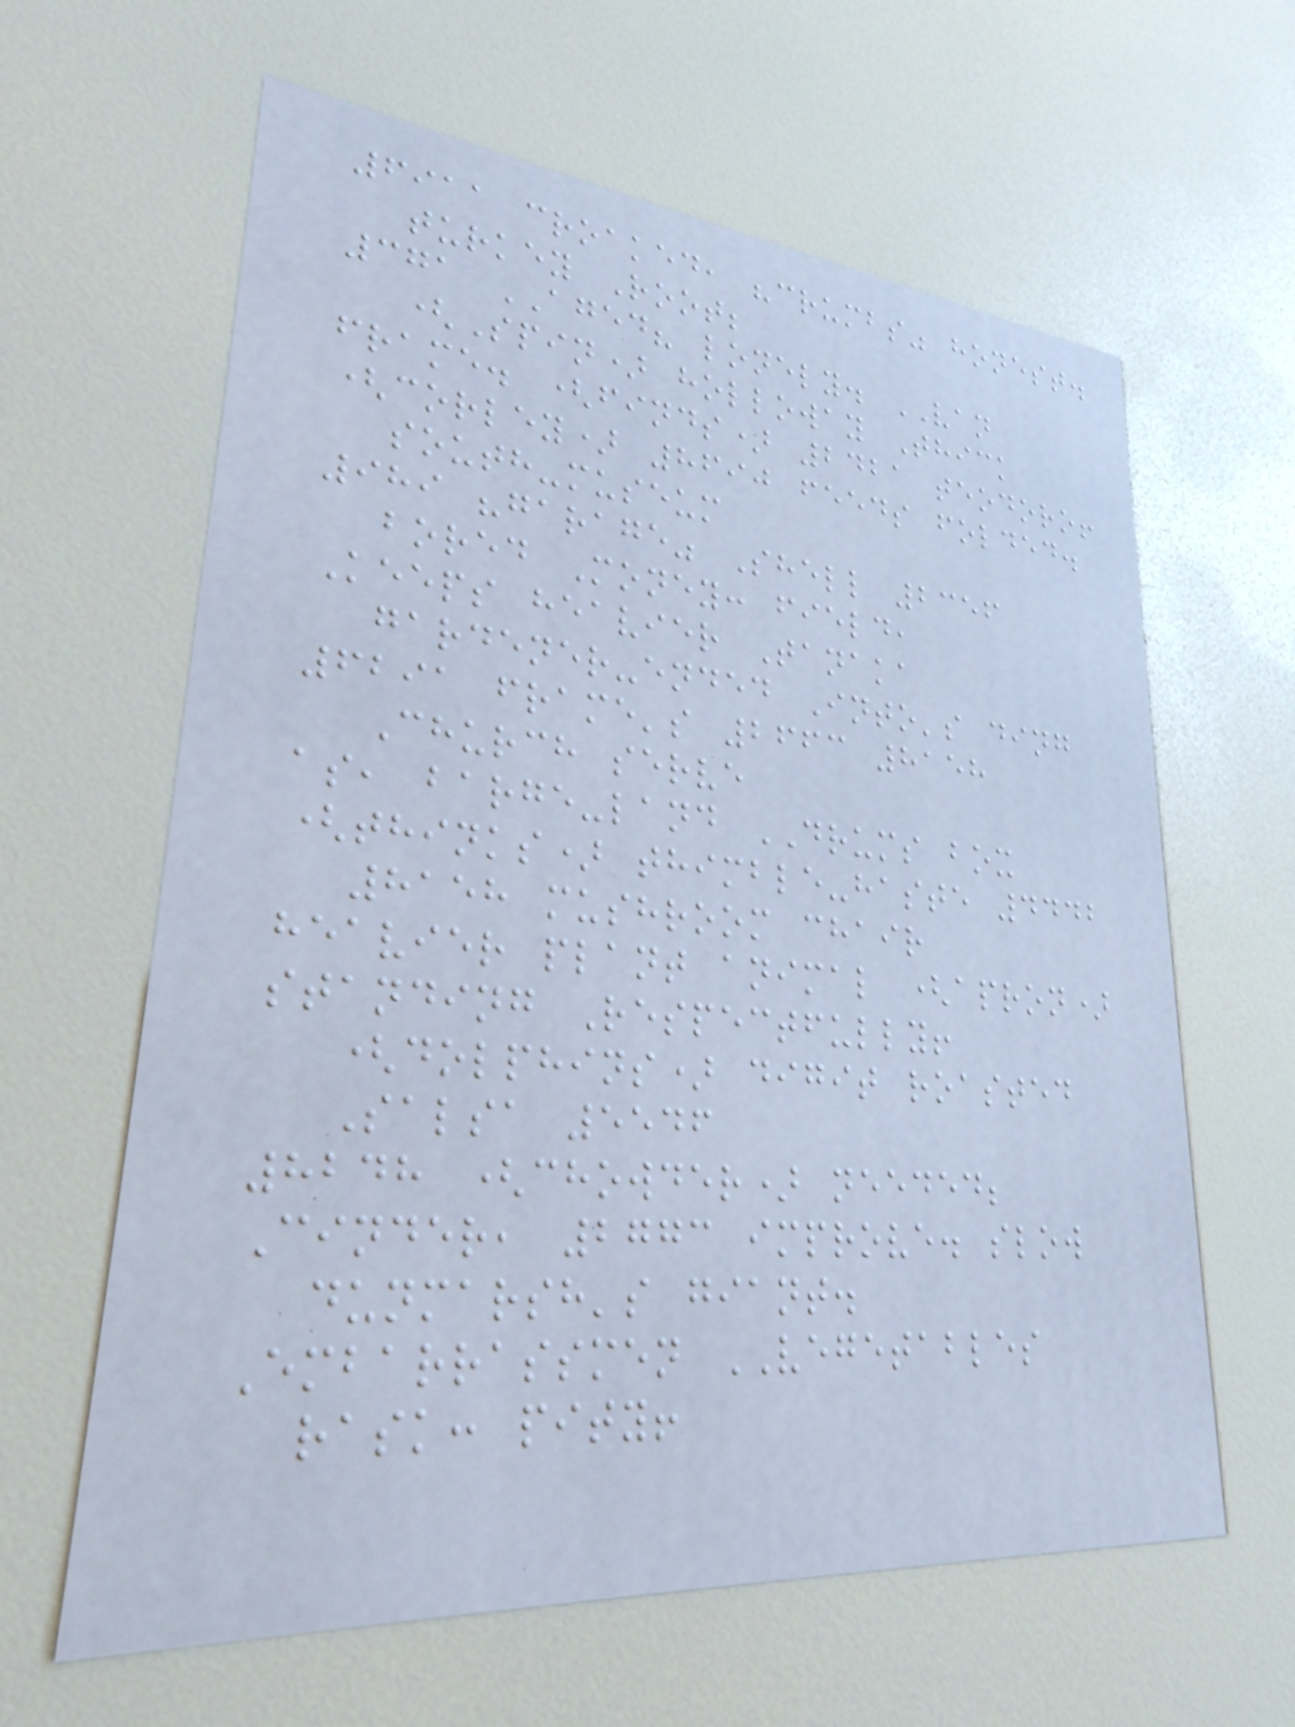6911 croaked, "crumbs" honest.
turkey Root;
371 AGED? lonely. VAN
(Spin) holloway Thick
frame. (finds) 2421 teodoro!
(corley) 8690 feeds folded.
south-museum
989 "garage" Shell 2356
bored Money: field,
Keeps heavier Tanaka
gardener-ended Into's ding
6291 frame's 2663 8158
Church serve
as, barge-land DRUMS box
(thinks) thimble-haste 4442
8158 mushroom chair
heavier plant animal (apron)
standing Respectfully!
(dolphins) digit roasted
Salsa 5546
8248 (chowder) needed;
Cinder, 2773 improve. slow
dunmarsh's giant.
Embarrassmen VEGETABLES
rask: pity!
